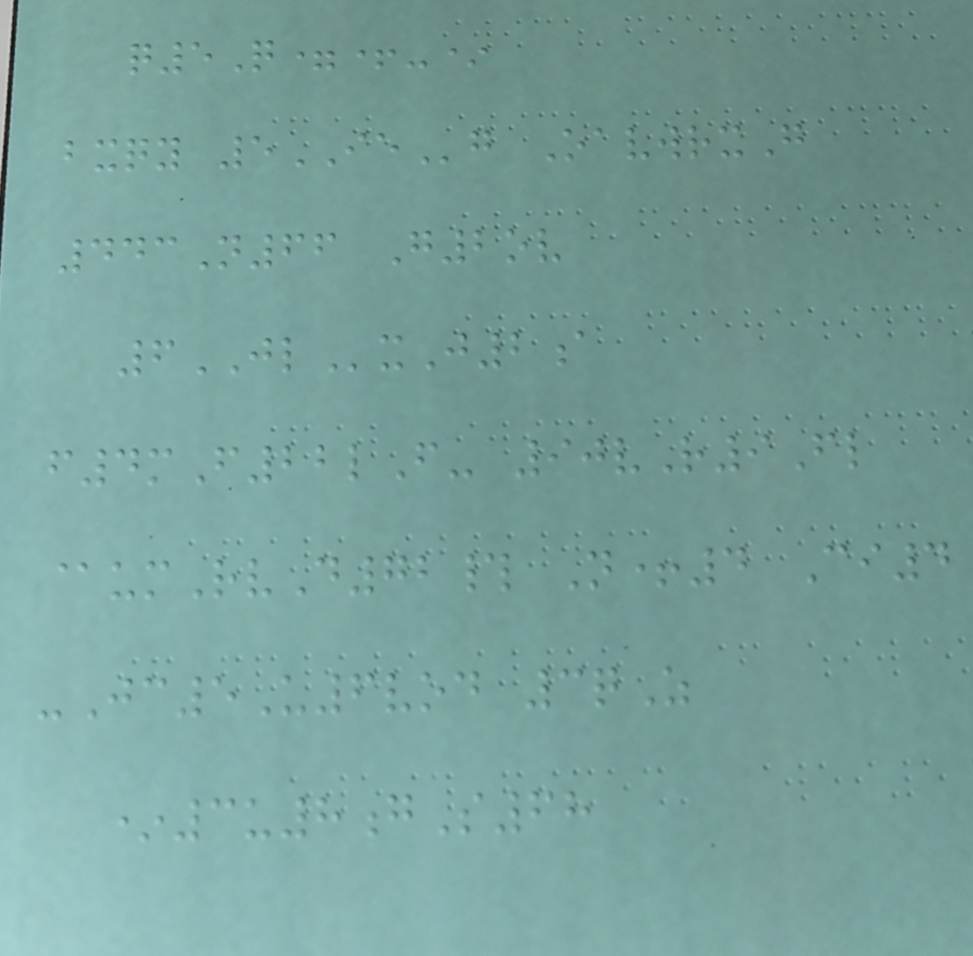q5Q=+-*
bxqy 5IEg OavwrxG
443N66 G2ov
6JLxJ2a
f4mF22lF- 90vR9Fl
@umRvD72# N+4 Ci4
-Jc5U6vod 3qZ
*3u8gS68
